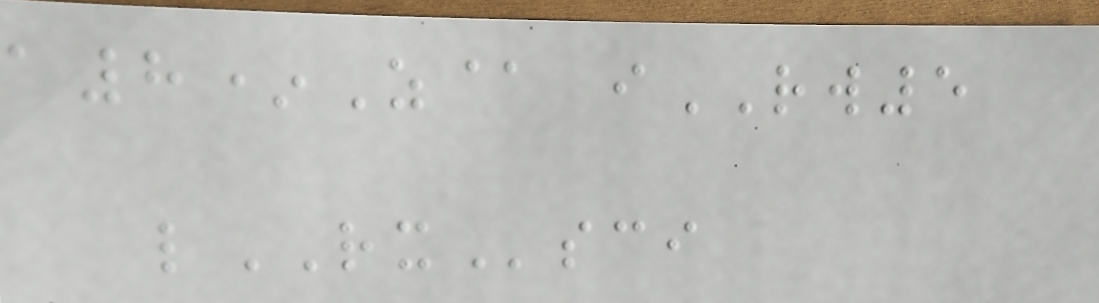a8*Z@ iRW5
lRXsci
